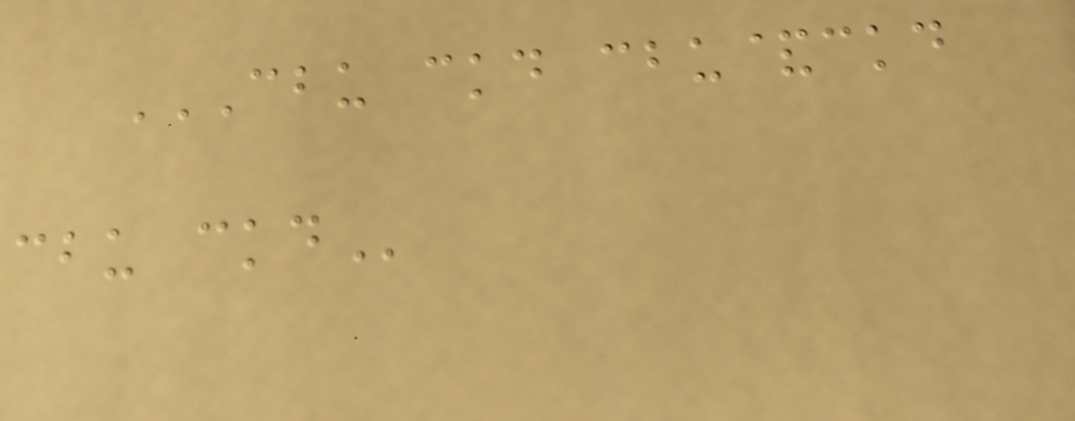CBU CKD CBU&CKD
CBU CKD
